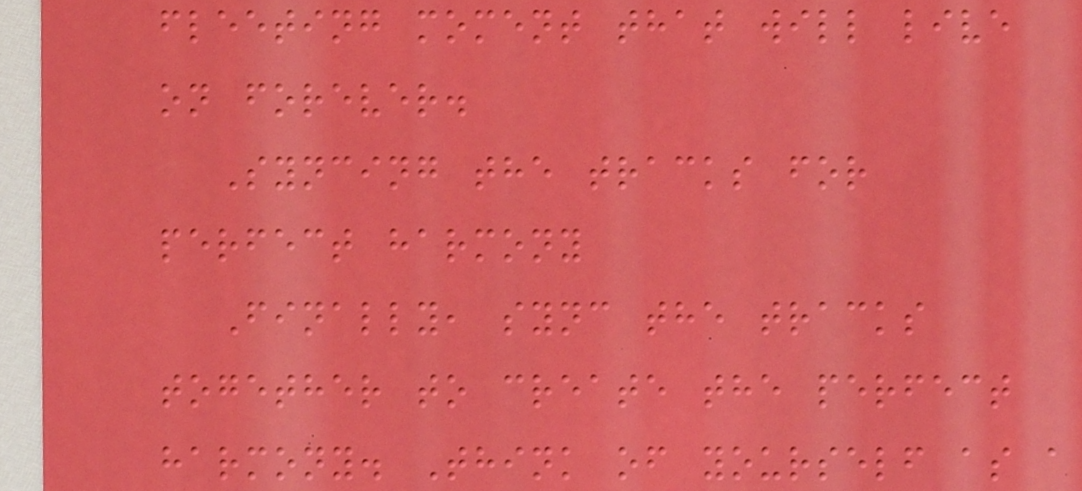fleeting moment that will live
on forever.
Syncing the tracks for
perfect harmony
Finally, sync the tracks
together to create the perfect
harmony. Think of yourself as a
